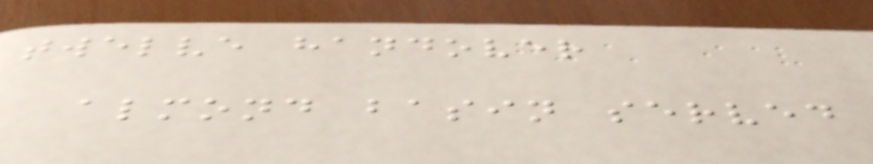twelve handover
almond basin served
